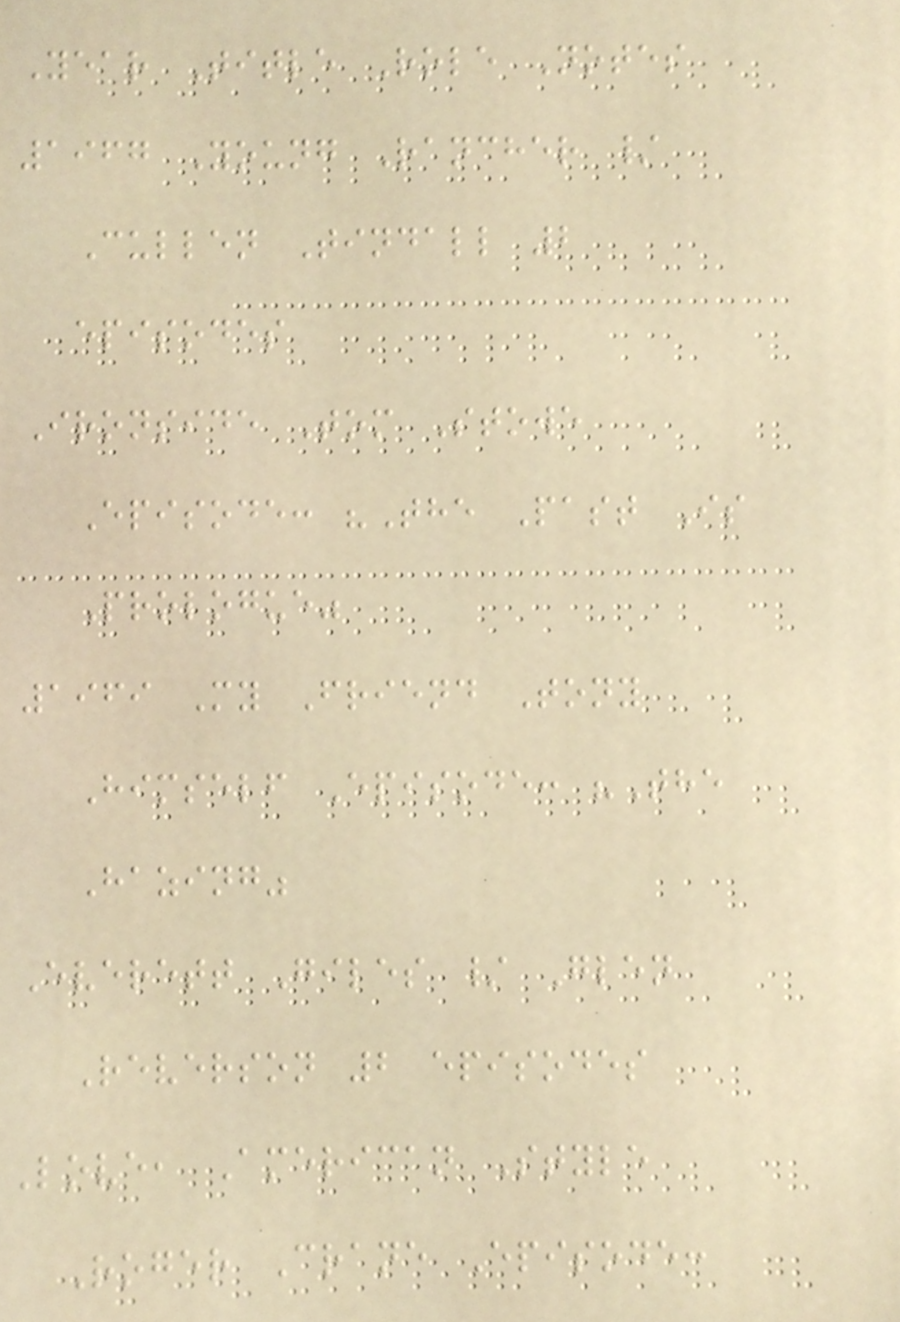Year Title Role Notes
1967 Young Rancher /
Cullen Tindall 2
episodes
Ironside Tom Stowe
Episode: "The Past Is
Prologue"
1969 My Friend Tony
Himself Episode: "The
Hazing"
Everett Giles / Glen
Reverson 2 episodes
Love, American Style
Roger Crane Episode:
